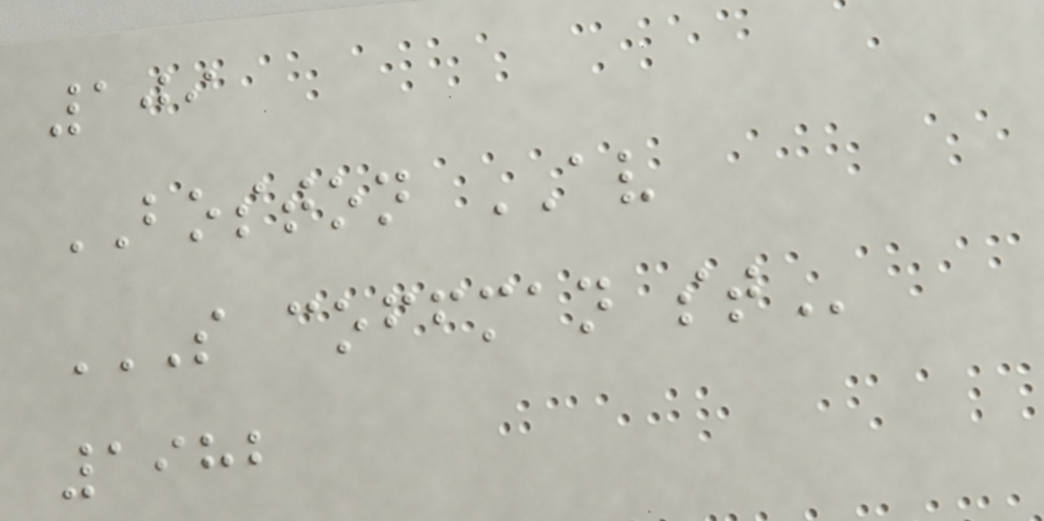109
BOSTON AV
S COFFMAN ST
1982
